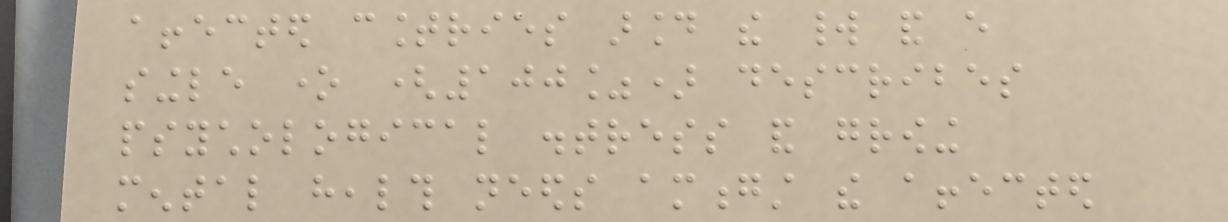affected countries around the world and every
single one (100%) describes
psychological distress and growing
mental health needs amongst the affected
